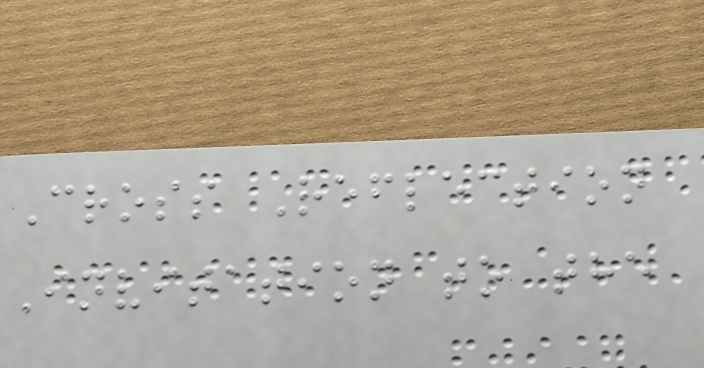Cross Reflection
Invitation to the
